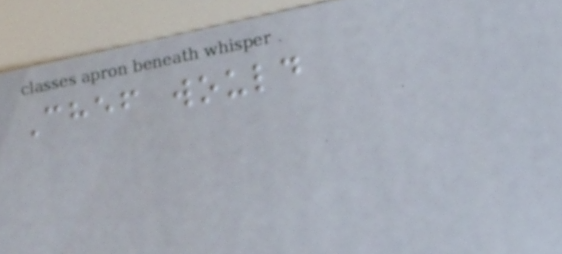Chef would
